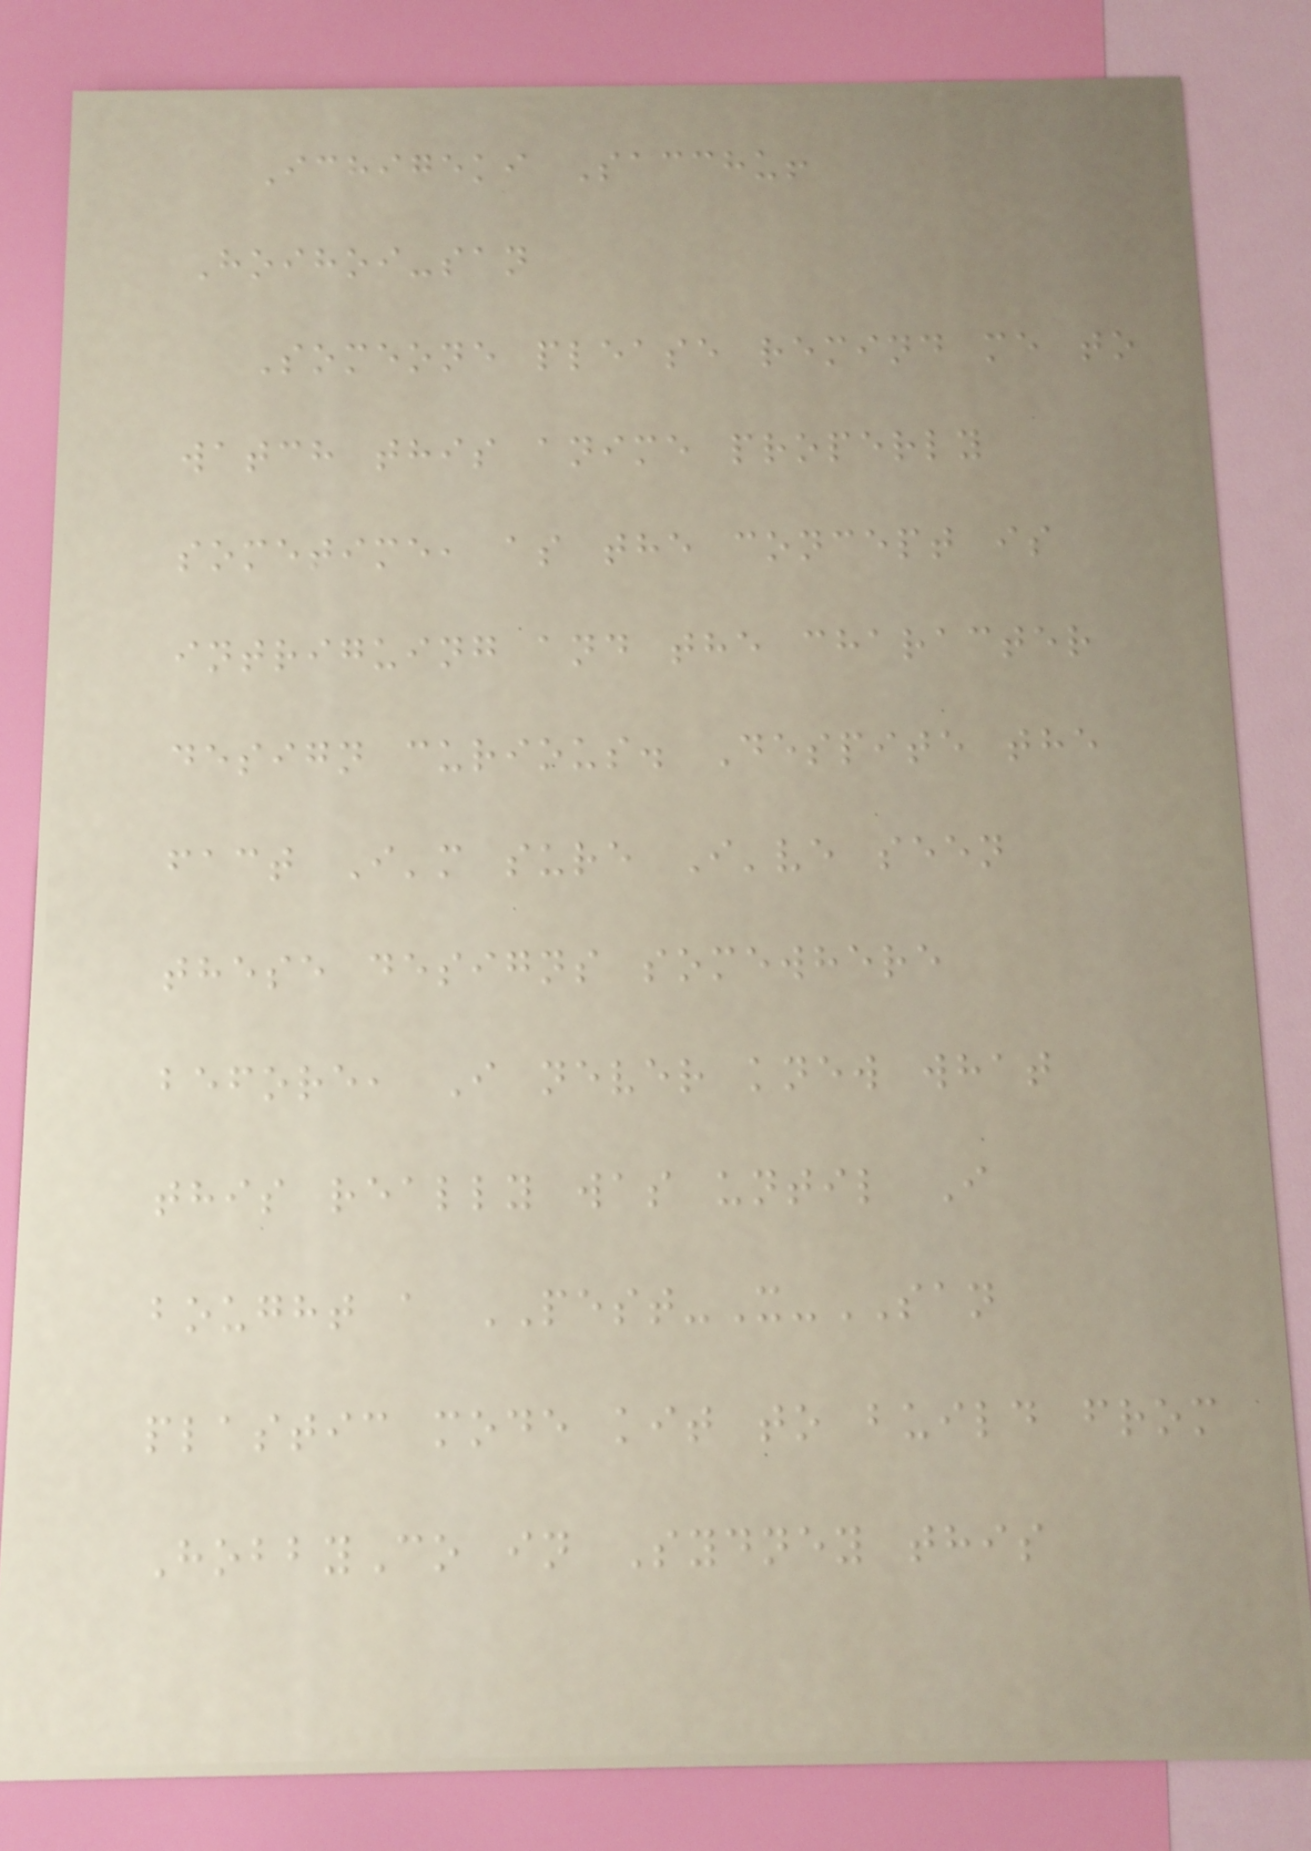Ichigeki Sacchu!
Hoihoi-san
Someone please remind me to
watch this anime properly
sometime, as the concept is
intriguing and the character
design curious. Despite the
fact I'm sure I've seen
these designs somewhere
before, I never knew what
this really was until I
bought a PEST-X-SAN
plastic mode kit to build from
HobbyCo in Sydney this
